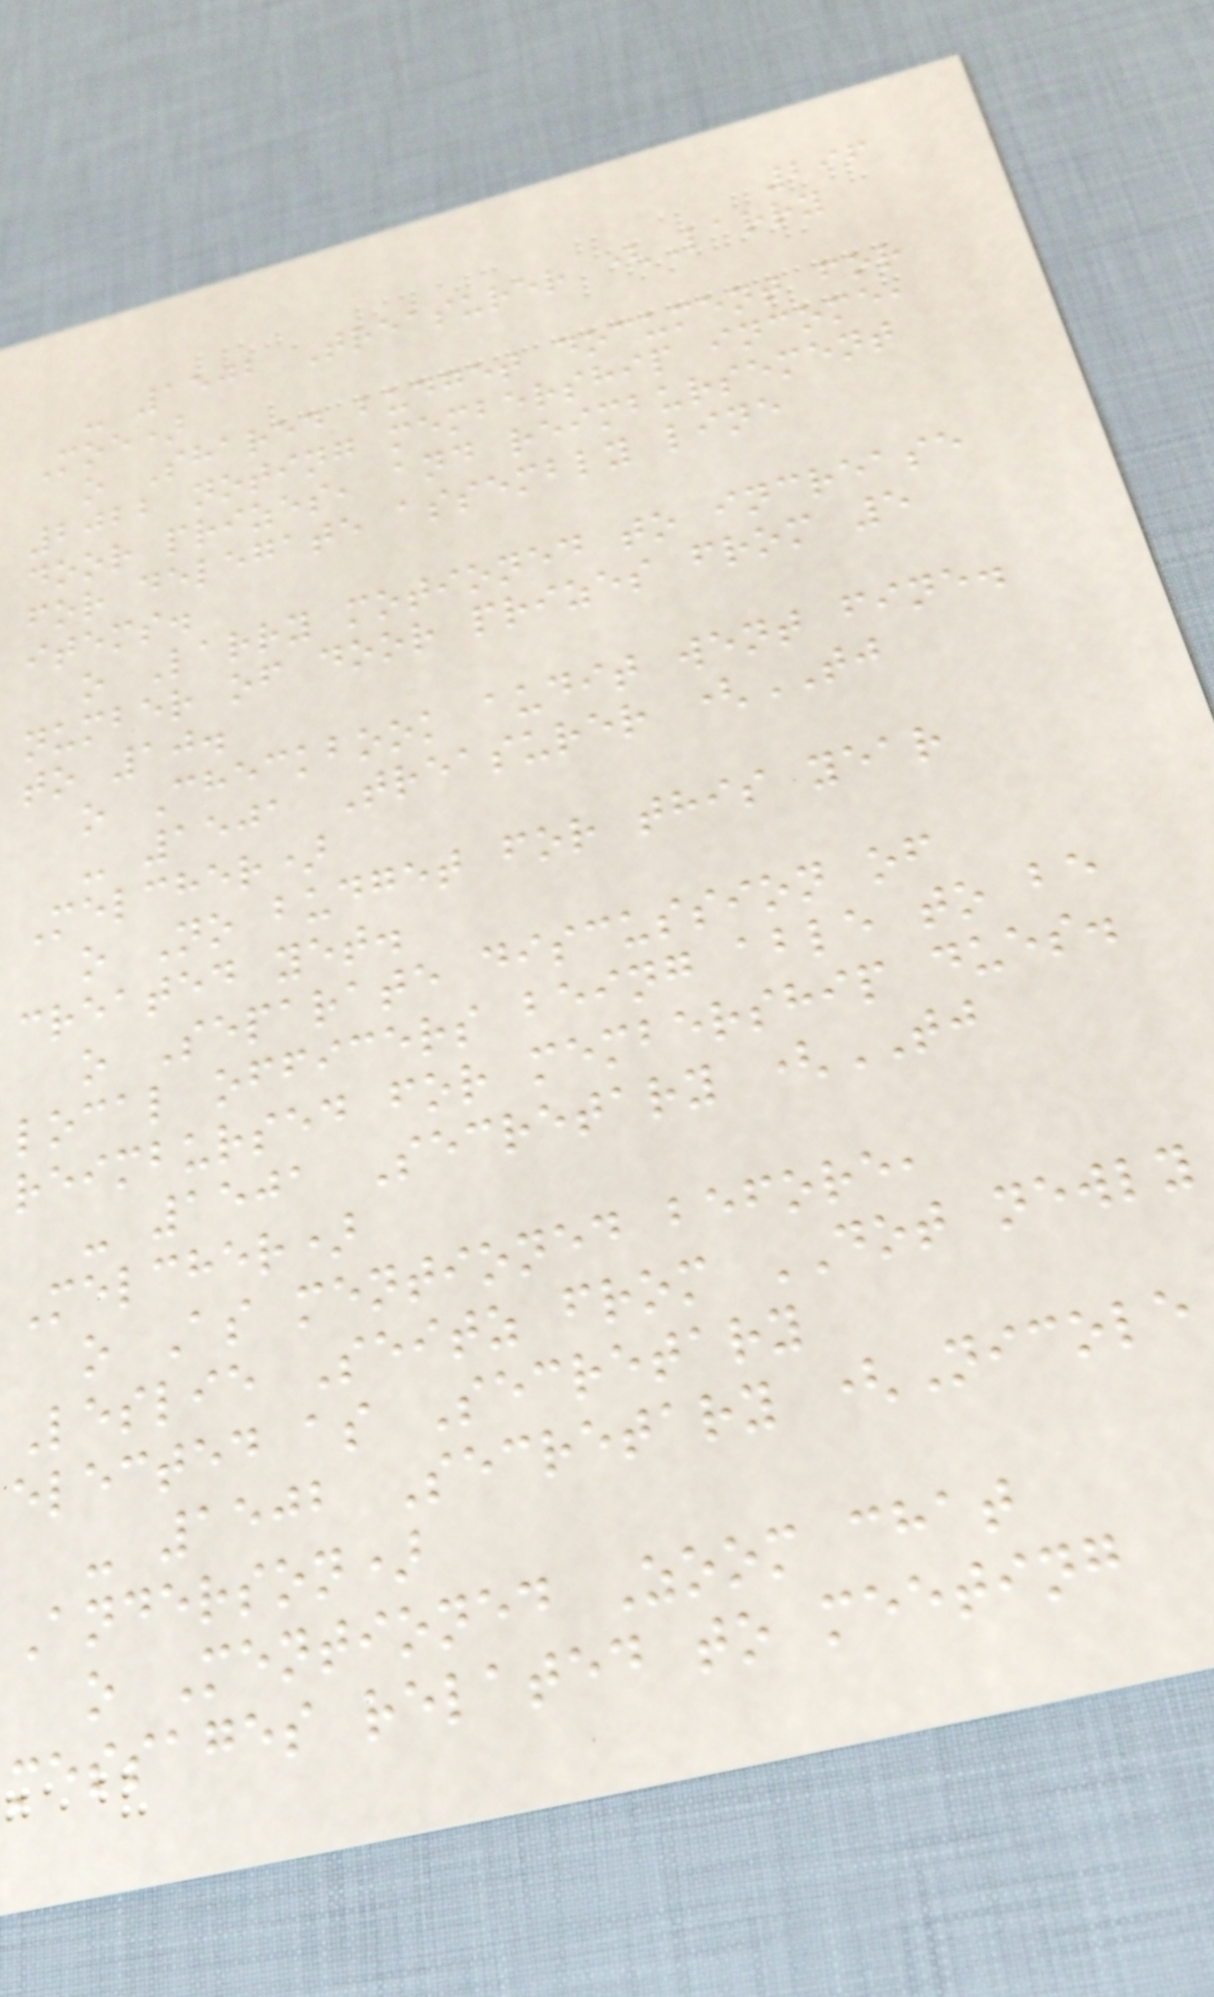296
- 1502 Treasurer (Larry
Moe)
o Shared budget document for
2022 noting membership income,
door prizes, and reimbursement
for delegate assembly line
items.
o Larry motioned to increase
number of door prizes from 5
to 10.
o Checkbook audit went fine.
- 1501 Treasurer (TJ
Melcher)
o No budget for this year
created yet.
o Separate discussion of
local officers being able to be
reimbursed for membership dues.
- 1501 Secretary (TJ
Melcher)
o As mentioned before,
Leslie Seitz from DOT newly
elected as Secretary
- 1502 Secretary (Nicole
Anderson)
o Mentioned Zoom chat
messages related to meeting
